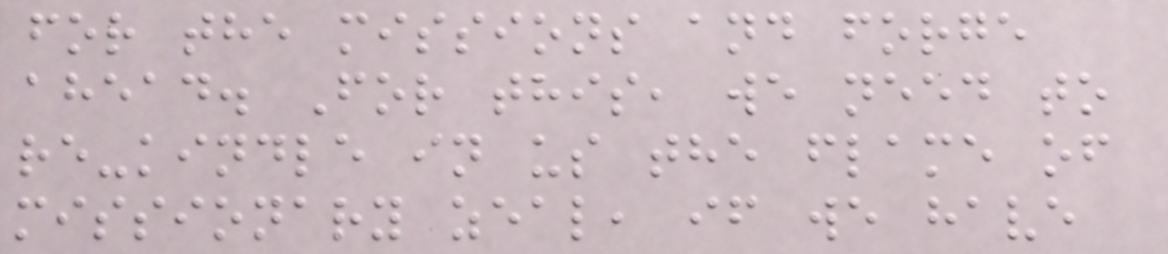for the missions and forge
ahead. For this, we need to
re-kindle in us the flame of
missionary zeal, if we have
